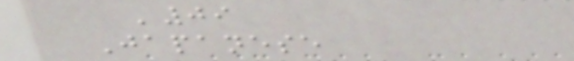'09
Japanese
